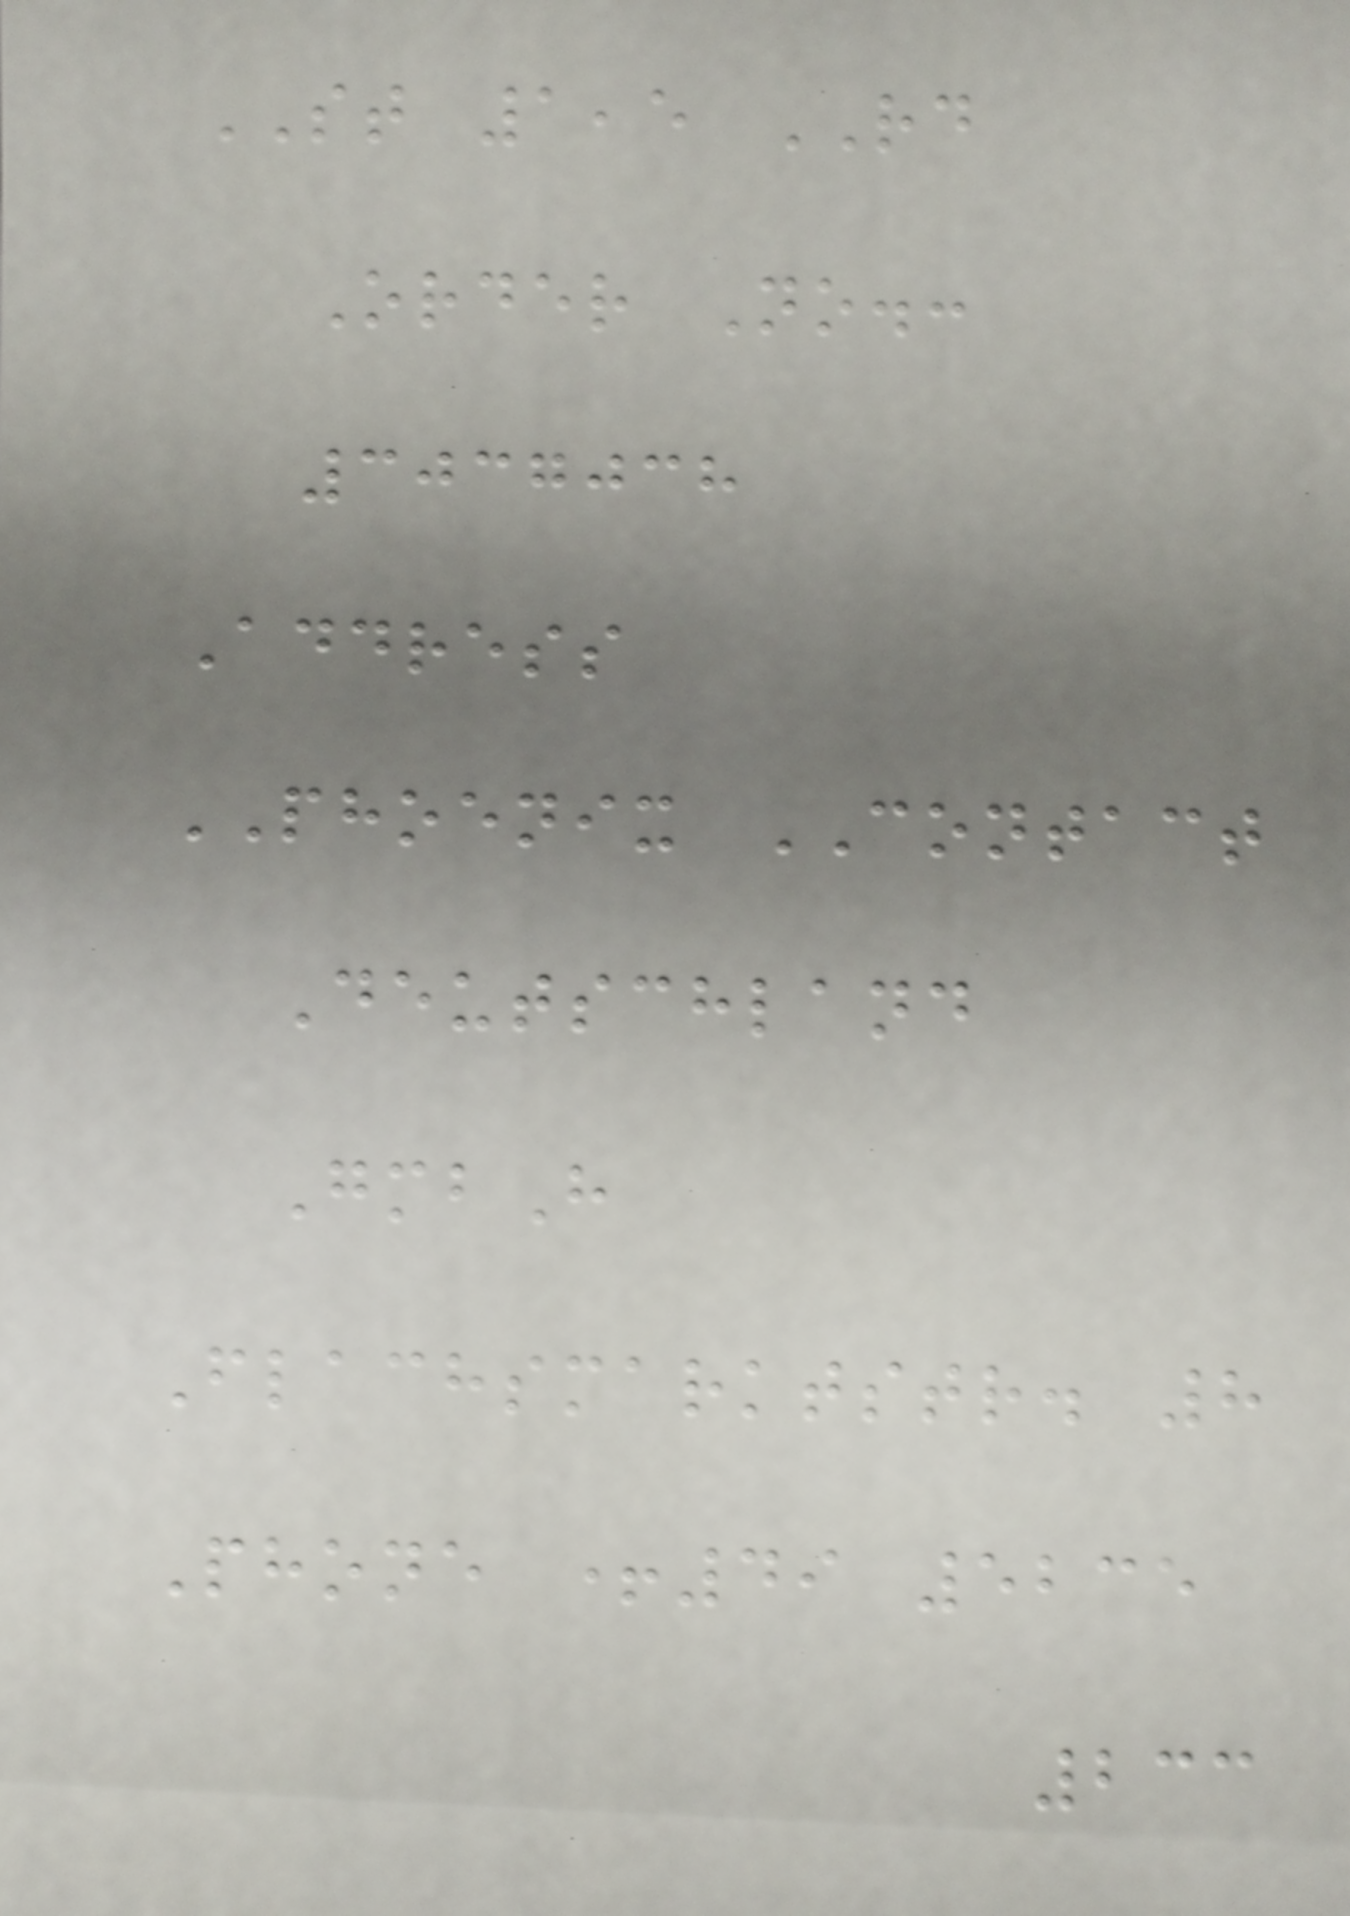ST 1,5 RD
Order No.:
3037038
Address
PHOENIX CONTACT
Deutschland
GmbH
Flachsmarktstr. 8
Phone +49 5235
233
